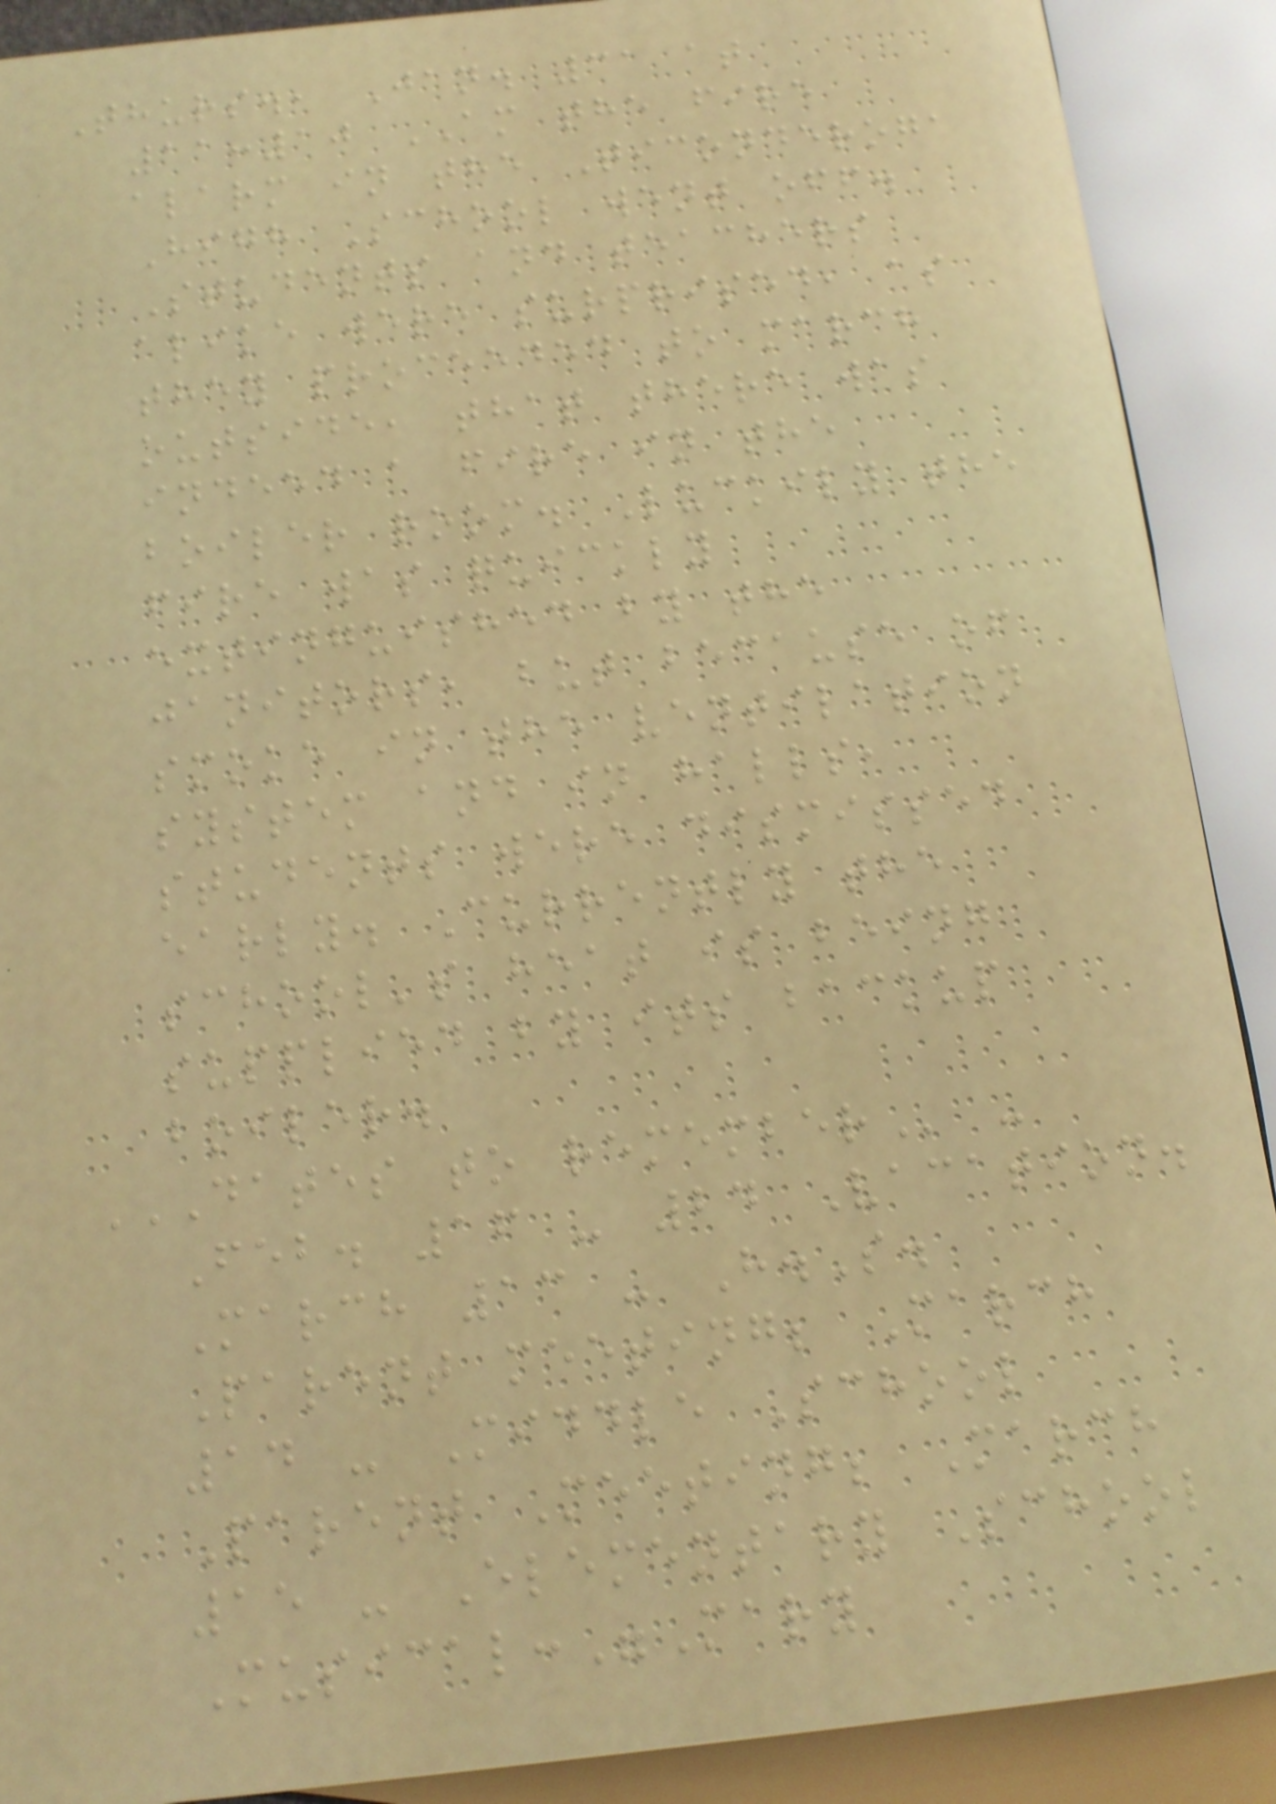Thurs., Jan. 31 at
11:10 AM the fire
alarm in the Ticonderoga
High School went off.
Students and teachers
alike were surprised, as
they proceeded to march
outside, that there was
indeed a fire in the
boiler room. Luckily the
fire was quickly
extinguished by the
janitors, but because of
smoke in the ventilation
system and in halls,
students were dismissed
early. Currently the
school's heat is being
supplied by its backup
boiler.
DATES TO REMEMBER -
Feb. 16 - 24 Vacation.
March 13 - H.S.
Parent meeting; March
14 - Middle School
Parent Meeting; March
15 - Elementary School
Musical:"Mary
